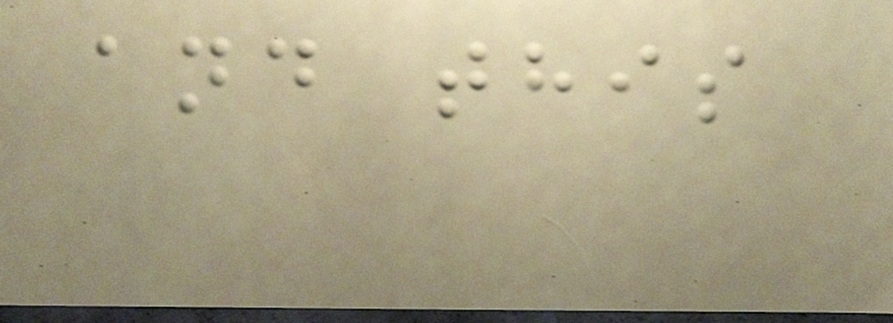and this
